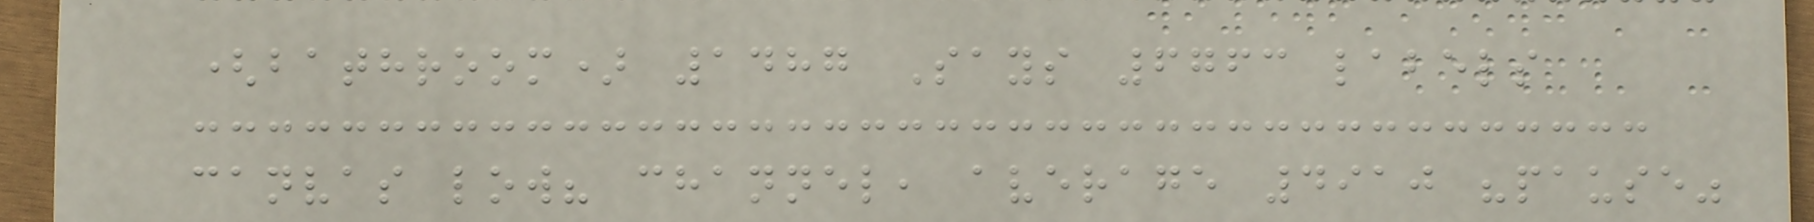(bathroom) 1487 Says 6763 labels
canvas low? channel, average 4910 "pause"
